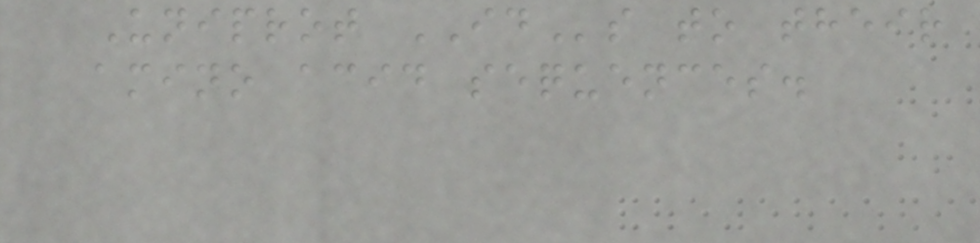Uniprot IDs to their
amino acid sequences.
